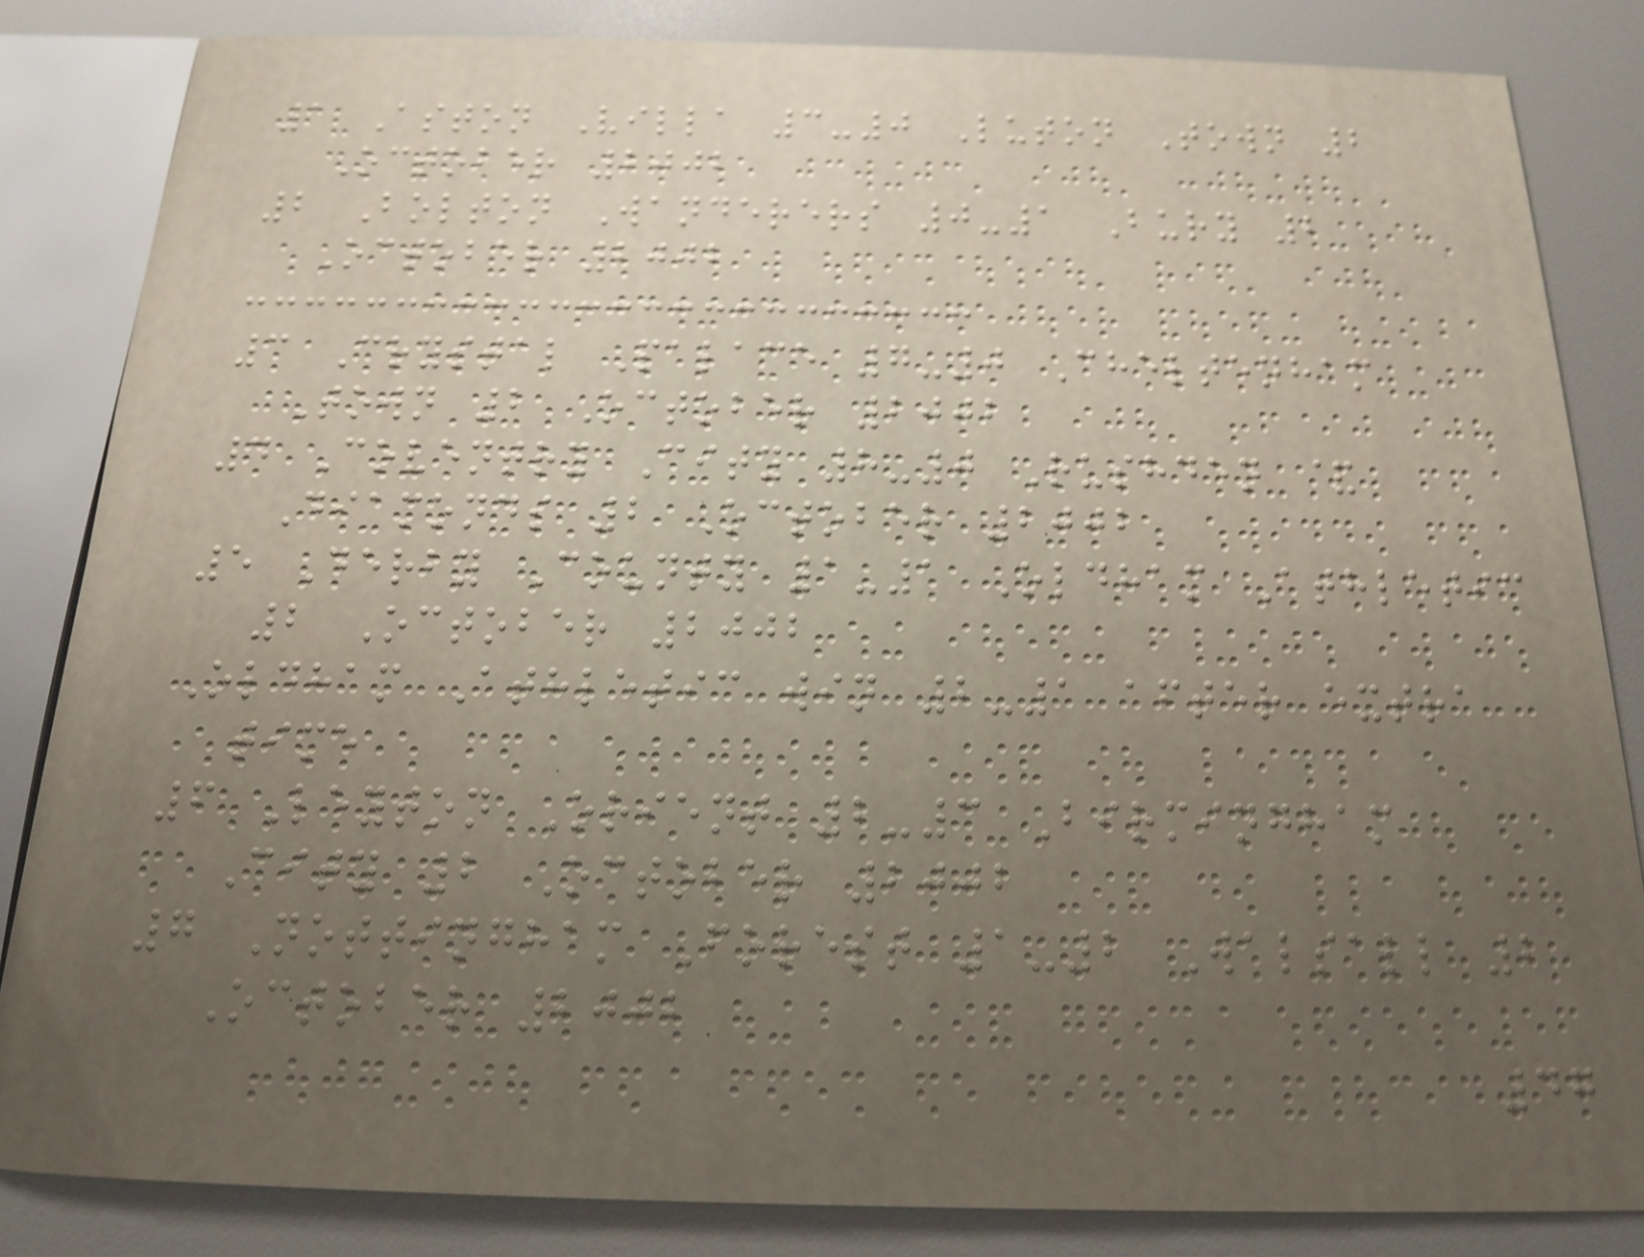1 Aston Villa 3-0 Luton Town 2
October 2002
2 Bolton Wanderers 0-1 Bury 2
October 2002
3 Crystal Palace 7-0 Cheltenham
Town 2 October 2002
4 Coventry City 8-0 Rushden &
Diamonds 2 October 2002
5 Derby County 1-1 Oldham Athletic
2 October 2002
Oldham Athletic win 2-1 after extra
time
6 Leyton Orient 2-3 Birmingham
City 2 October 2002
7 Nottingham Forest 1-2 Walsall 2
October 2002
47
